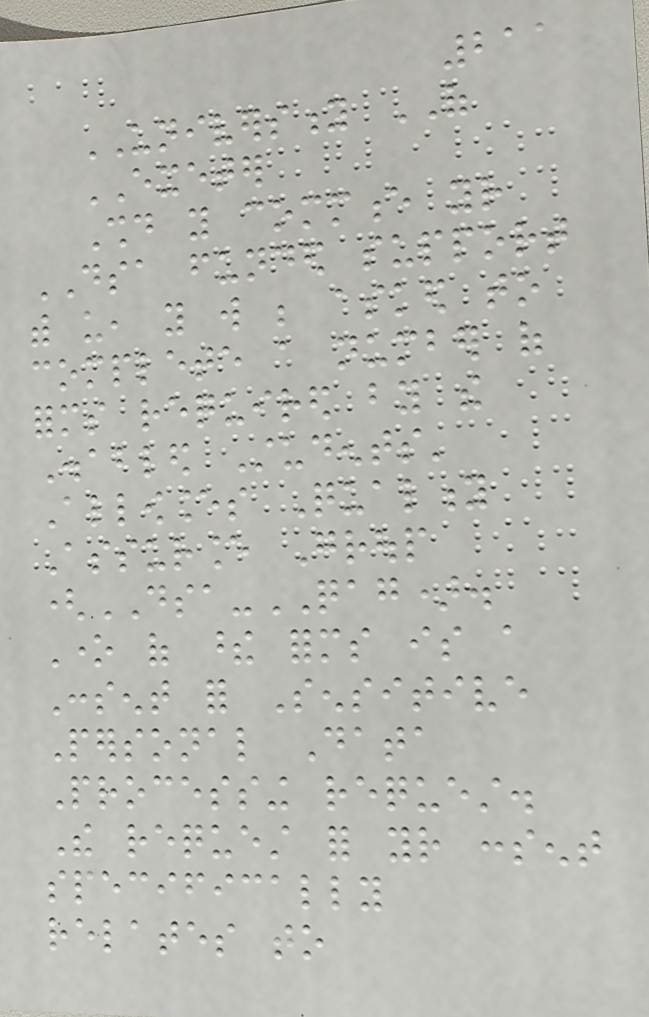211
UNIVERSITY OF
EXETER
Should you commence your
DSA funded support
with us, you will be asked to
complete a number of
forms required by the
Disabled Students'
Allowances Quality
Assurance Group
(DSA-QAG).
One of these forms is a
Consent for Sensitive
Personal Data
Processing request.
The request for your consent
specifically
relates to
